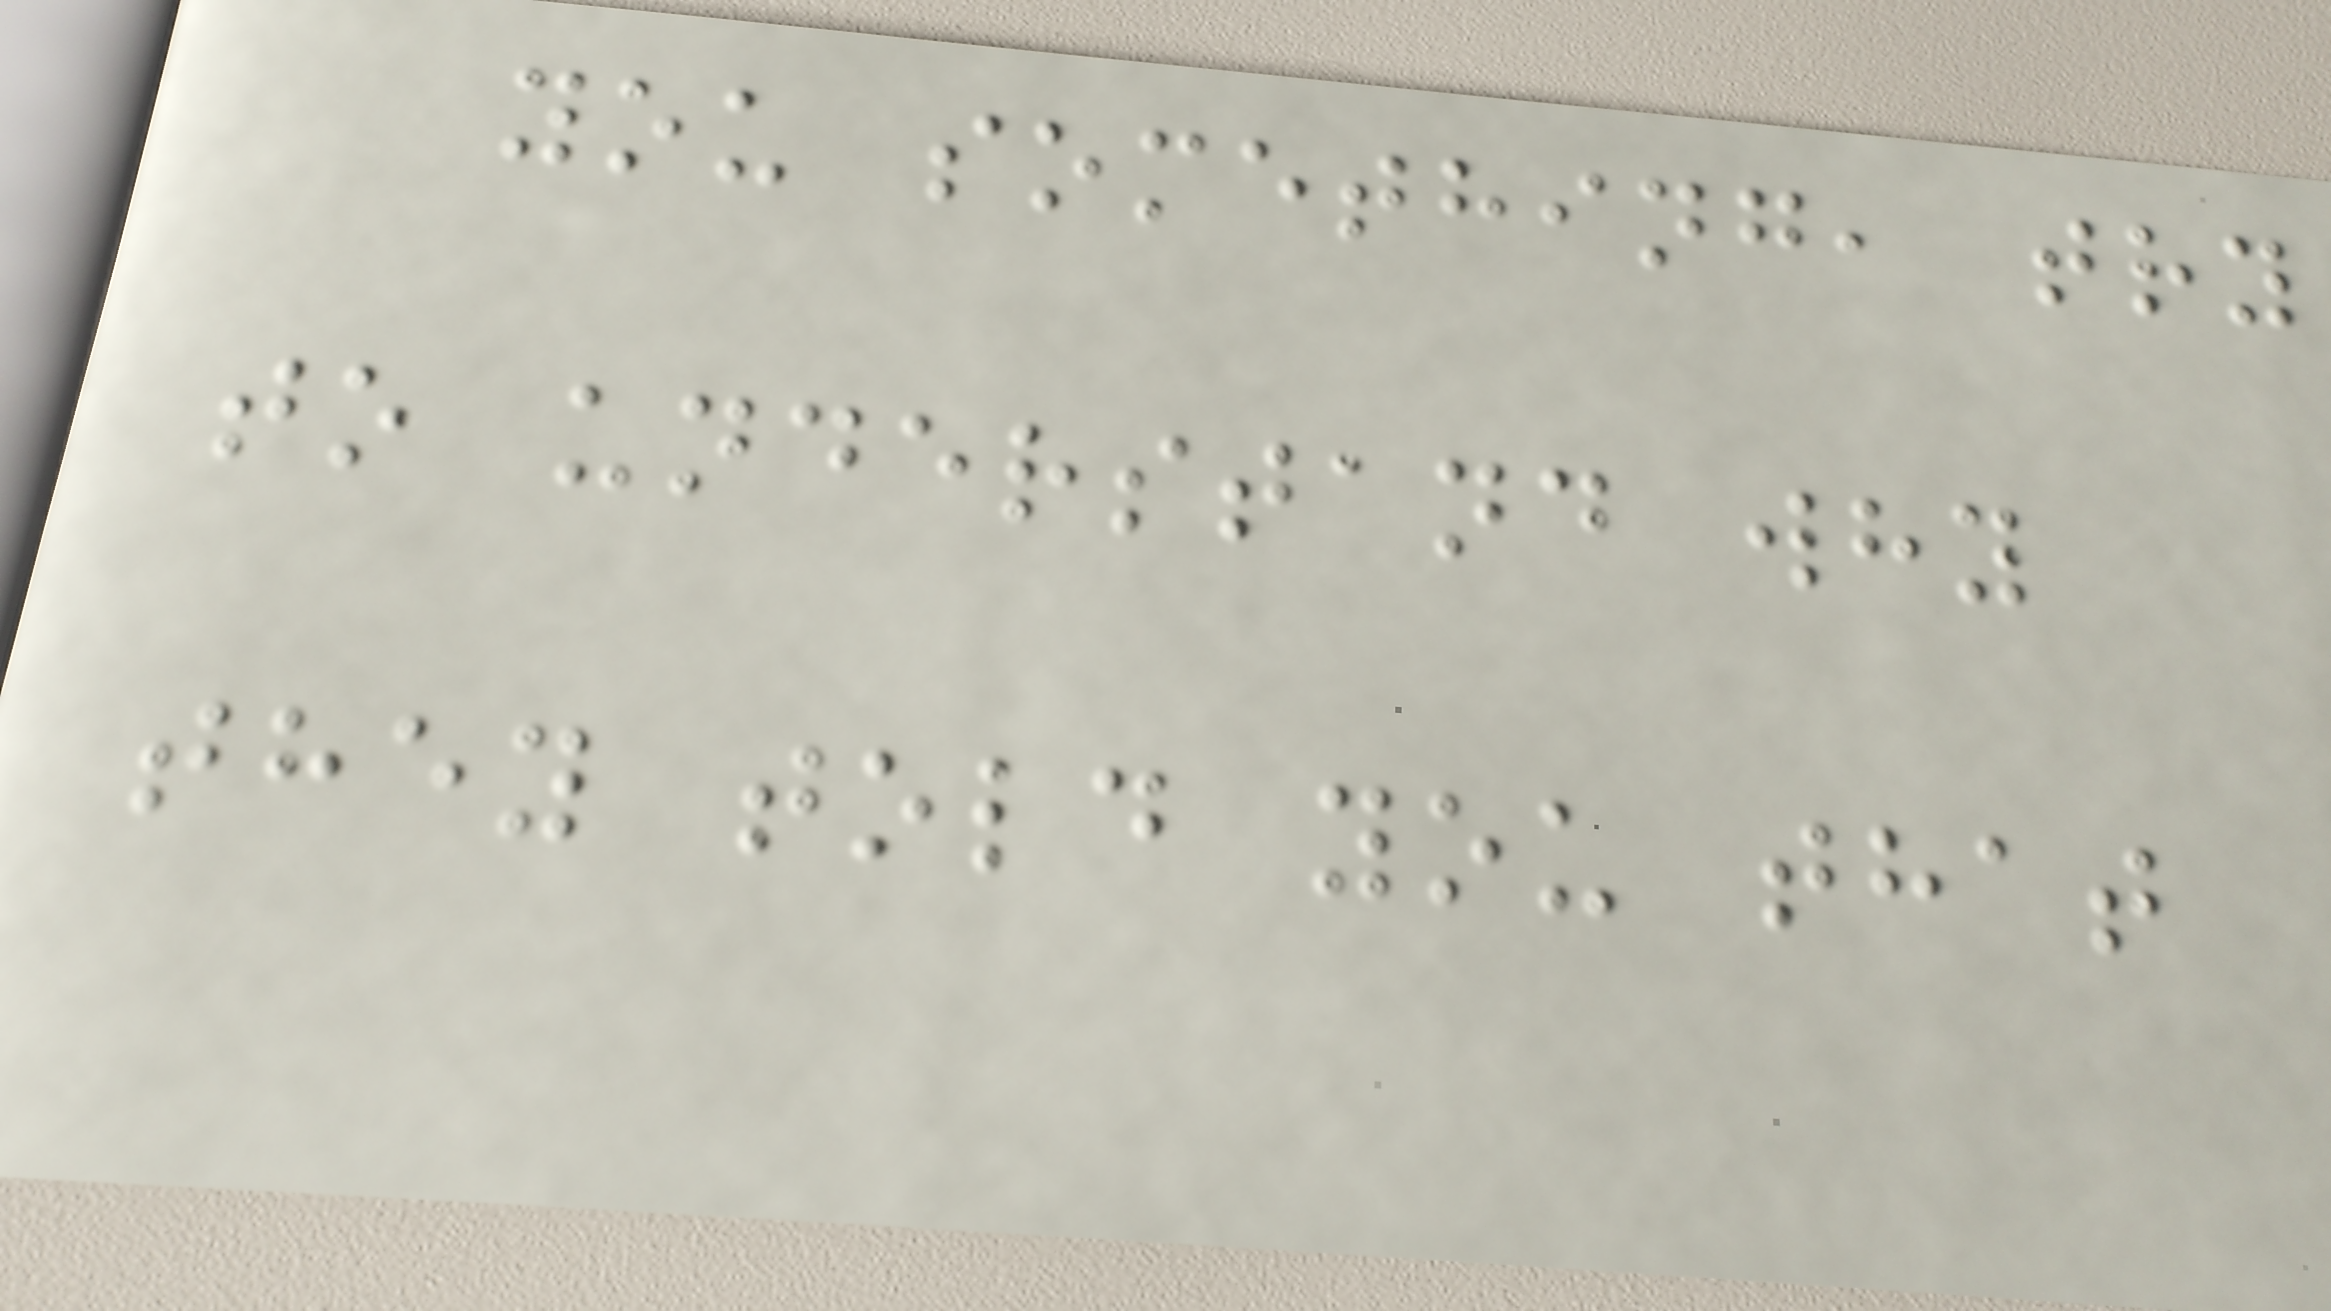you something, try
to understand why
they told you that
